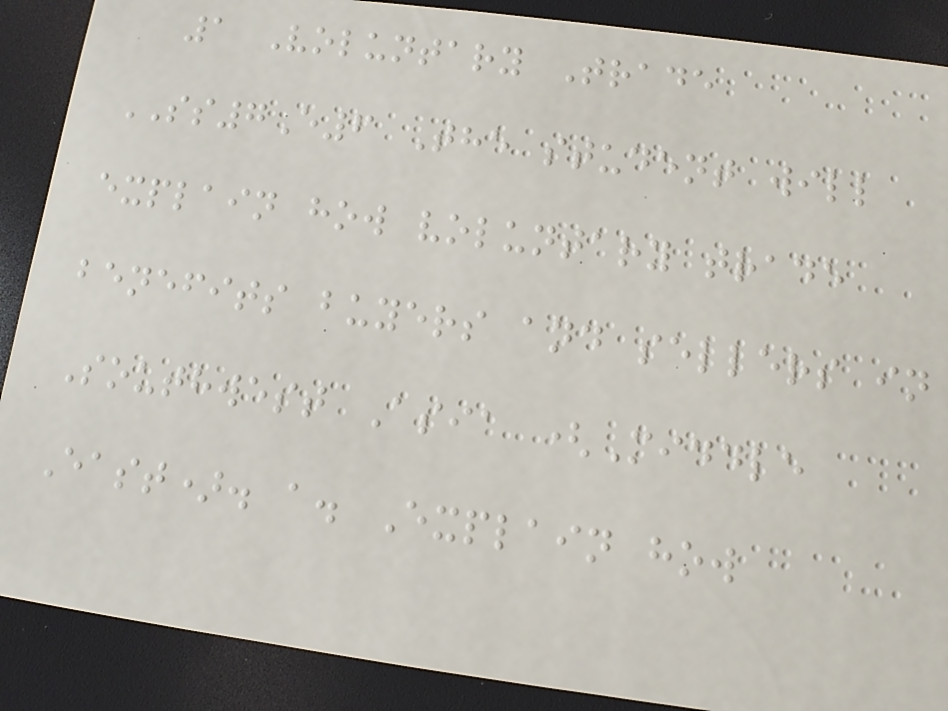1 Voluntary Trade
SS7E6 The student will
explain how voluntary trade
benefits buyers and sellers in
Southwest Asia (Middle
East). a. Explain how
